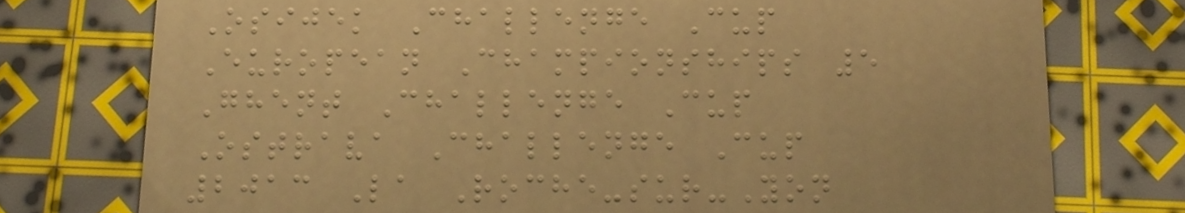Osijek Challenge Cup
European Championships 5
Ghent Challenge Cup
Ostrava Challenge Cup
2013 La Roche-sur-Yon
